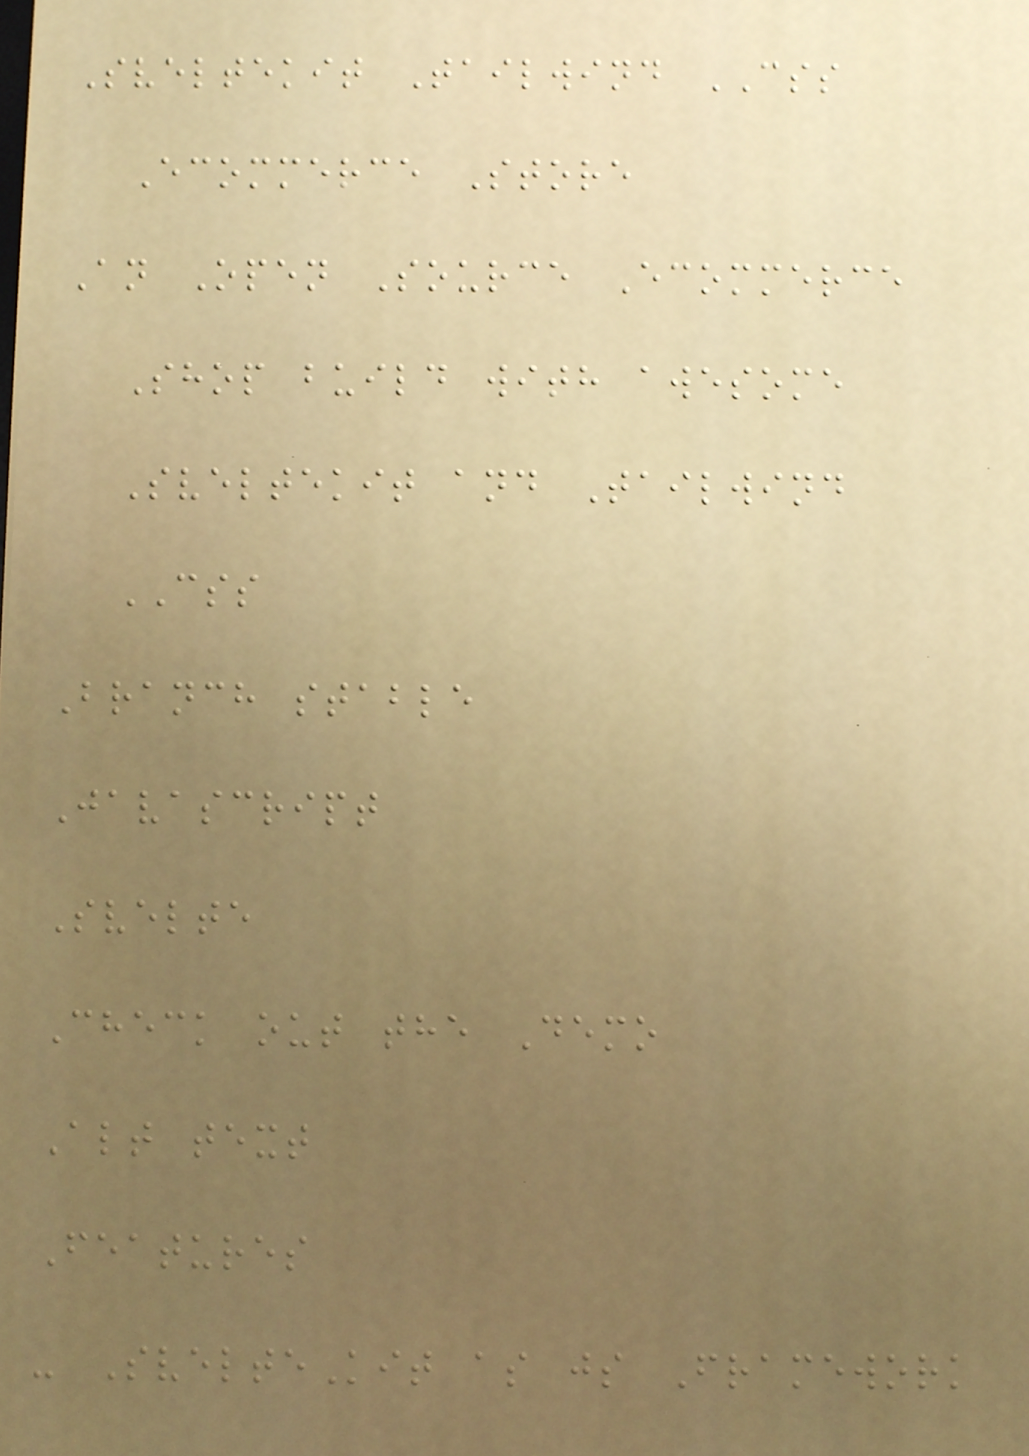Sveltekit Tailwind CSS
Ecommerce Store
An Open Source Ecommerce
Shop build with awesome
Sveltekit and Tailwind
CSS
Branch stable
Javascript
Svelte
Check out the Demo
Alt text
Features
- SvelteKit as js Framework
